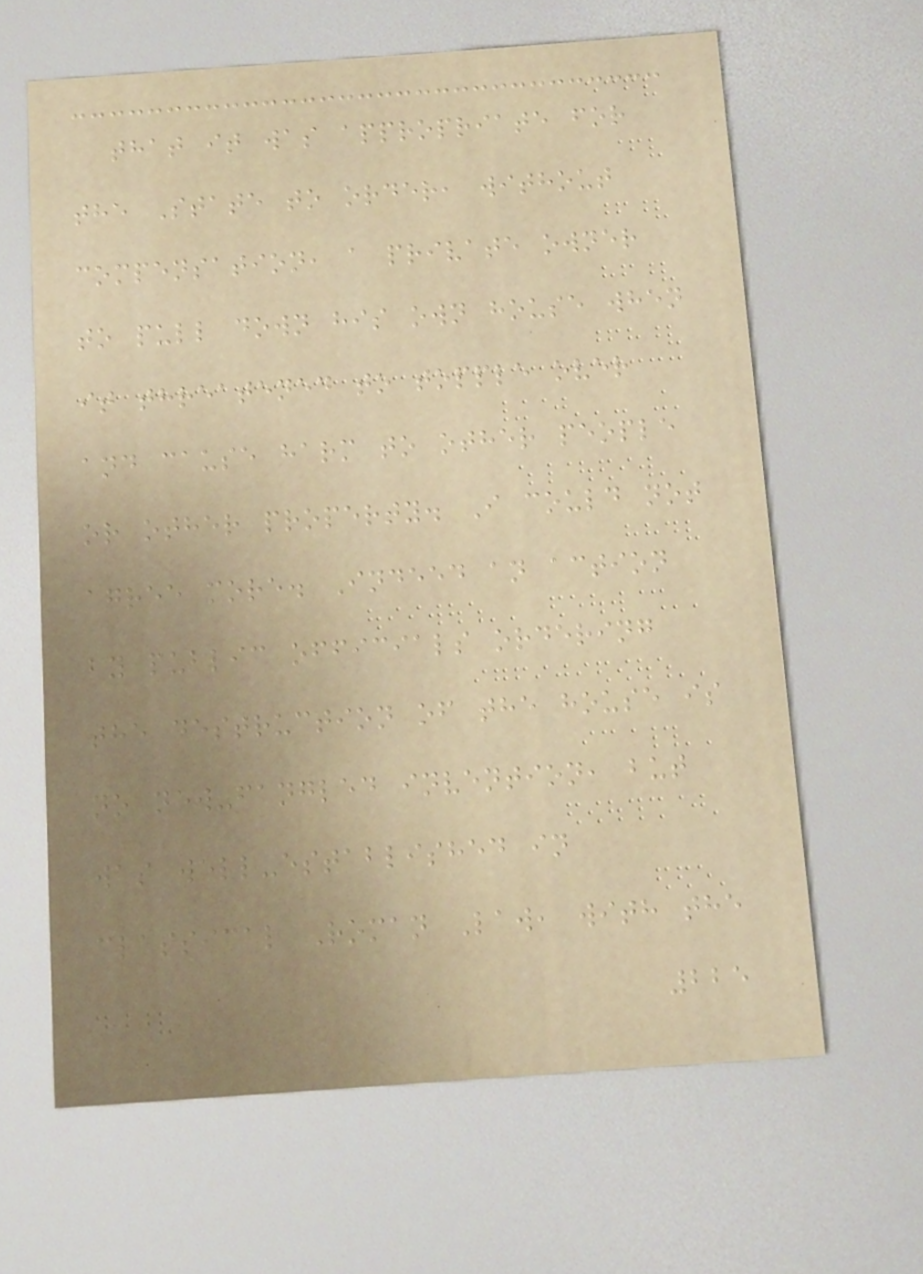that it was appropriate for
the State to order, without
compensation, a private owner
to pull down his own house when
it threatened to topple over
and cause harm to other people
or other property. I could not
agree more. Indeed an action
by public officials ordering
the destruction of the house is
no new-fangled invention, but
was well-established in
classical Roman Law, with the
225
